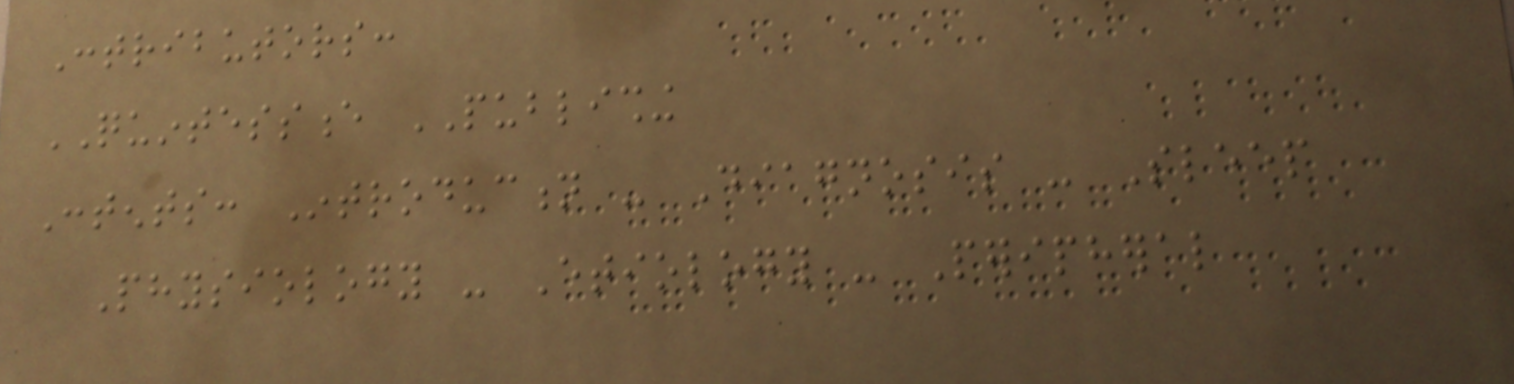Contributors:
QUINTESSENCE PUBLISHING
Contents: Introduction - Diagnosis - Sleep
Physiology - Etiology - Peripheral
